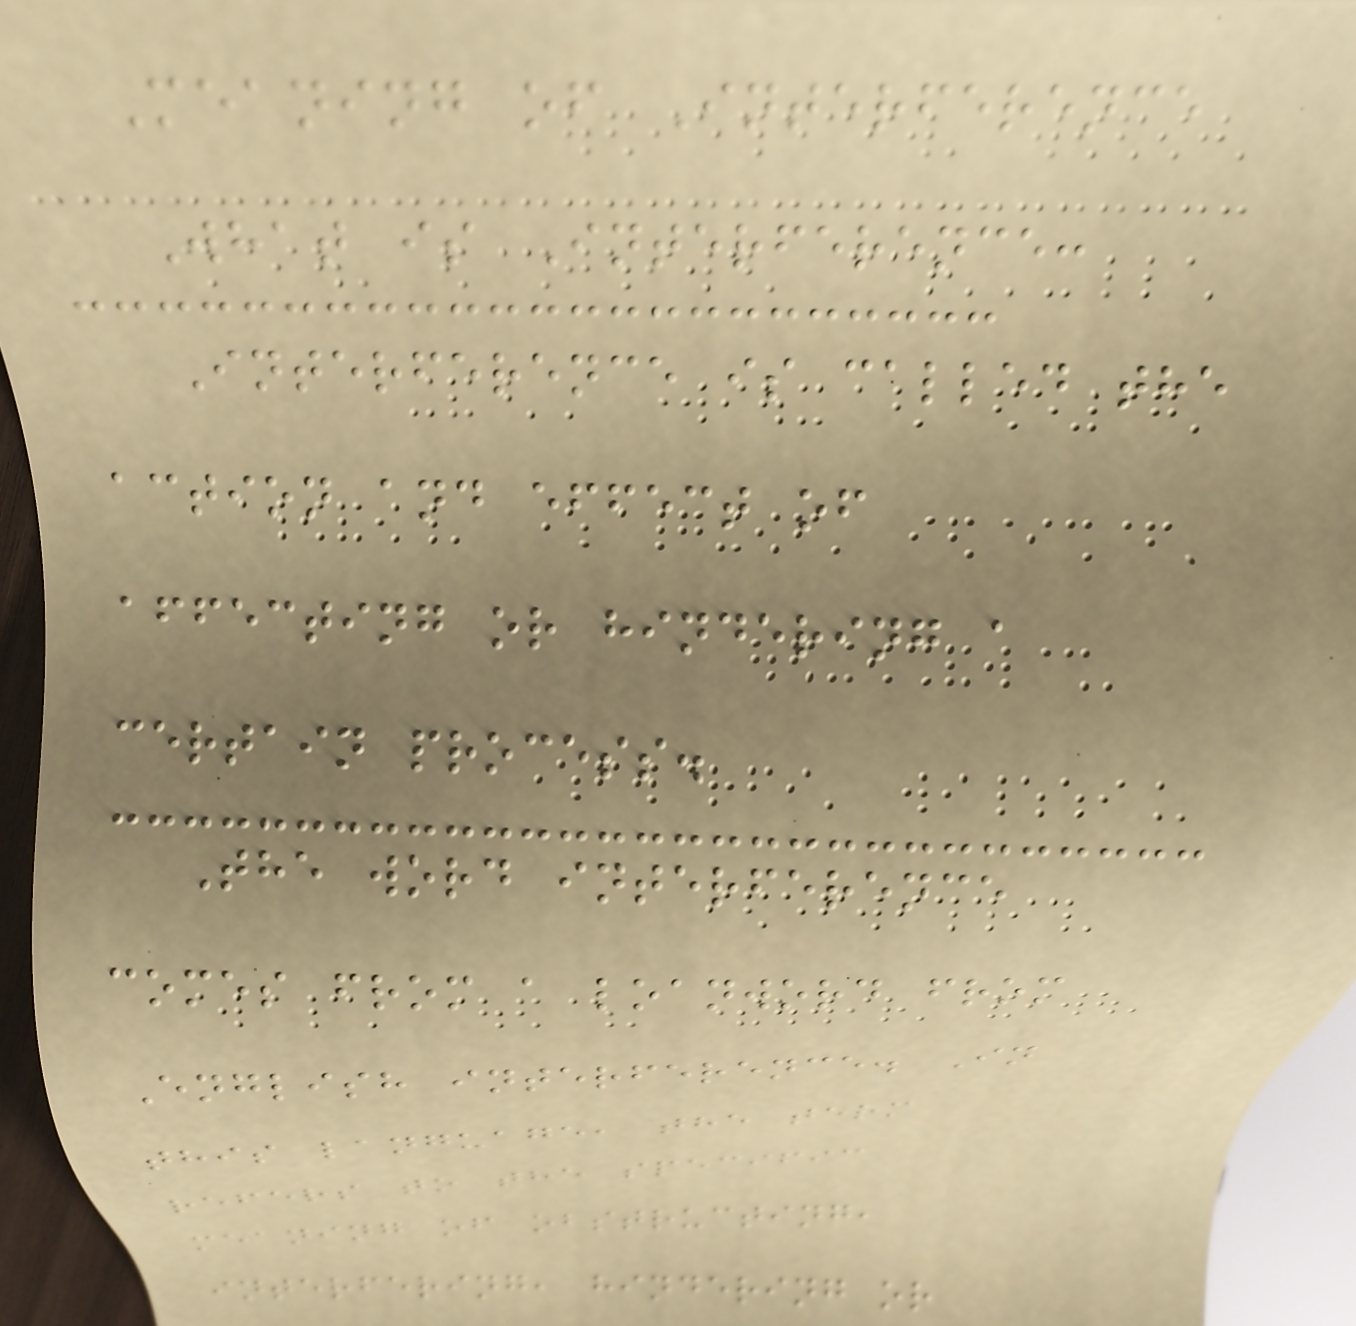Meaning of Interference
What is Interference:
Interference is called the
action and effect of
affecting or hindering a
certain process.
The word interference
comes from a loanword from
English interference. In
this language, the term
refers to the specific
meaning of obstructing,
interfering, hindering or
